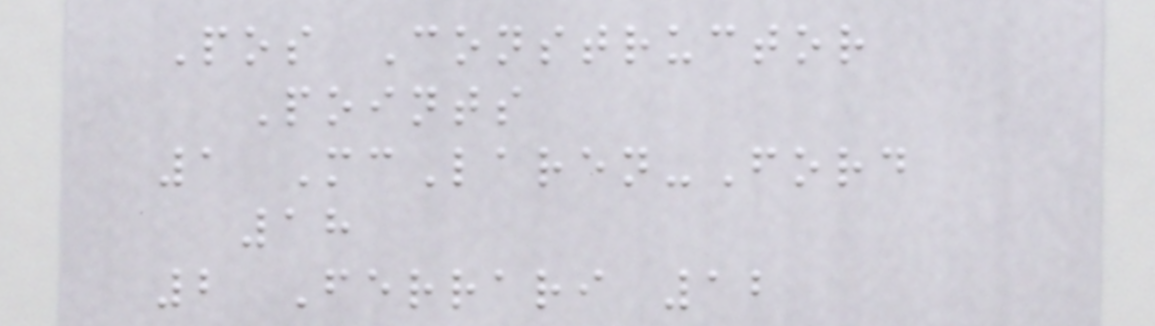Pos Constructor
Points
1 McLaren-Ford
18
2 Ferrari 12
